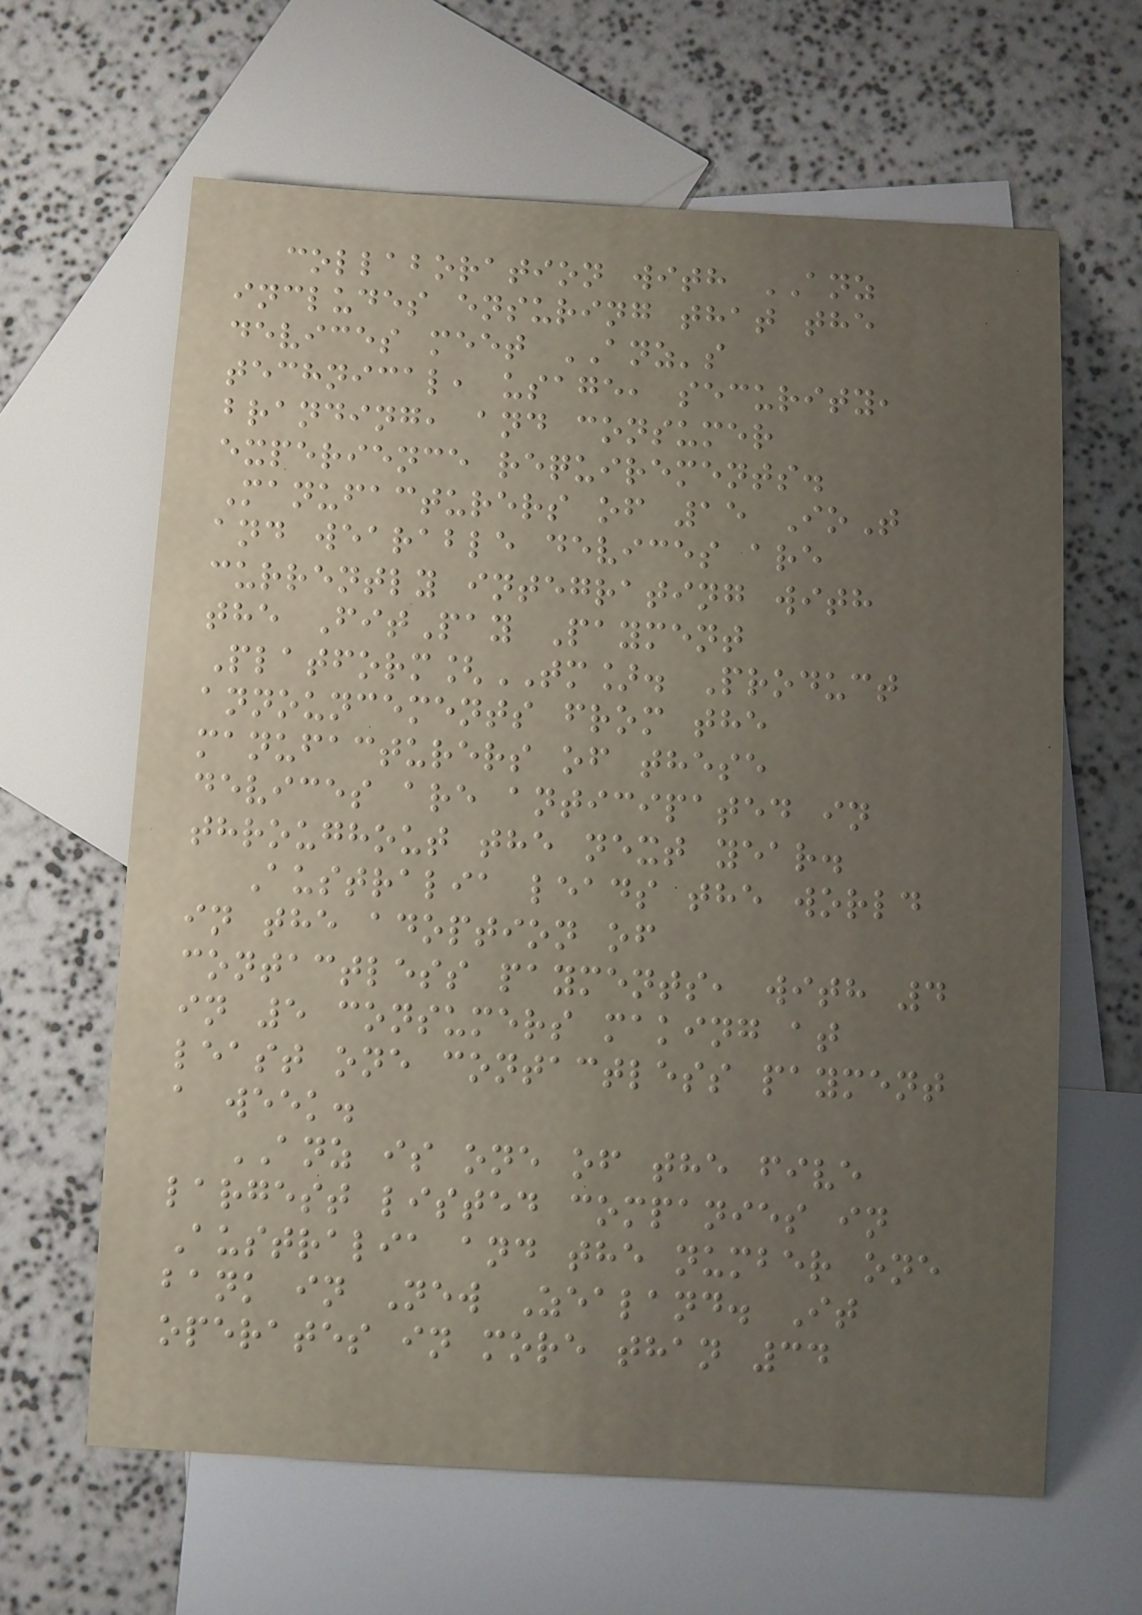collaboration with ANZ
includes ensuring that the
devices meet ANZ's
technical, usage, security,
branding, and consumer
experience requirements.
Manufacturers of 15 IoT
and wearable devices are
currently integrating with
the FitPay Payment
Platform[TM]. Product
announcements from the
manufacturers of these
devices are anticipated in
throughout the next year.
Australia leads the world
in the adoption of
contactless payments, with 4
in 5 consumers making at
least one contactless payment
a week.
ANZ is one of the five
largest listed companies in
Australia and the number one
bank in New Zealand. It
operates in more than 34
